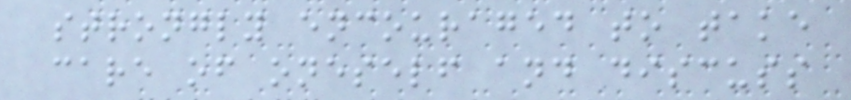strongly encouraged to take
care of oneself and discuss
